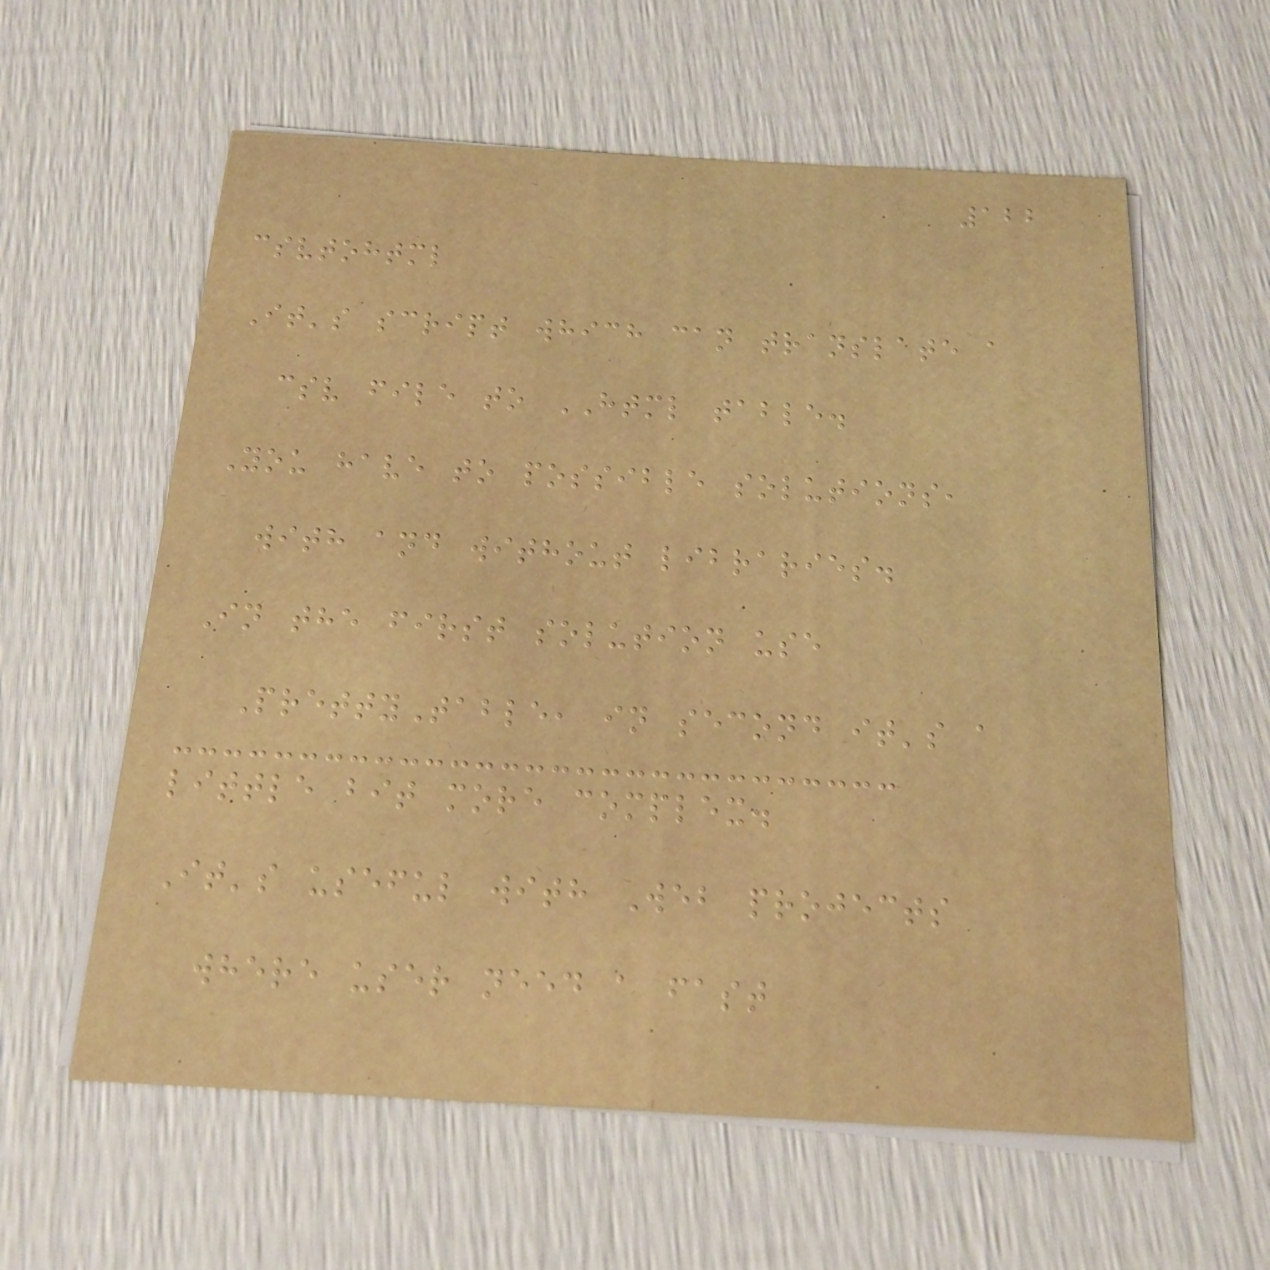122
csvtohtml
It's script which can translate a
csv file to HTML table.
You have to possible solutions,
with and without libraries.
In the first solution use
PrettyTable, in second it's a
little bit more complex.
It's useful with Web projects
where user need a fast
